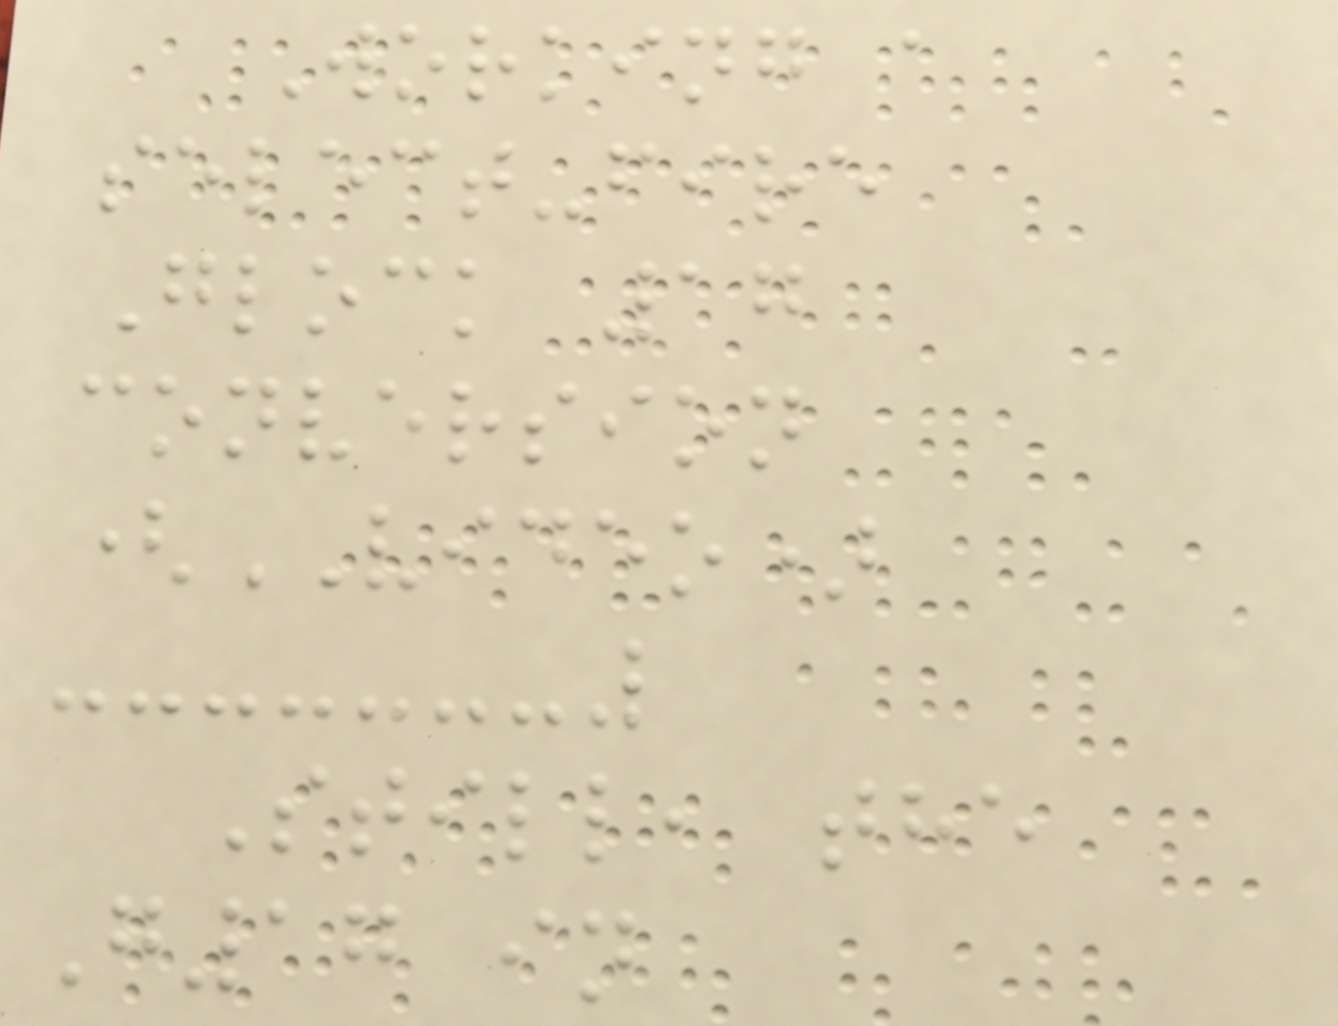Working a
select-fire
Glock 17
conversion
(VIDEO)
Still, the
G17 in
